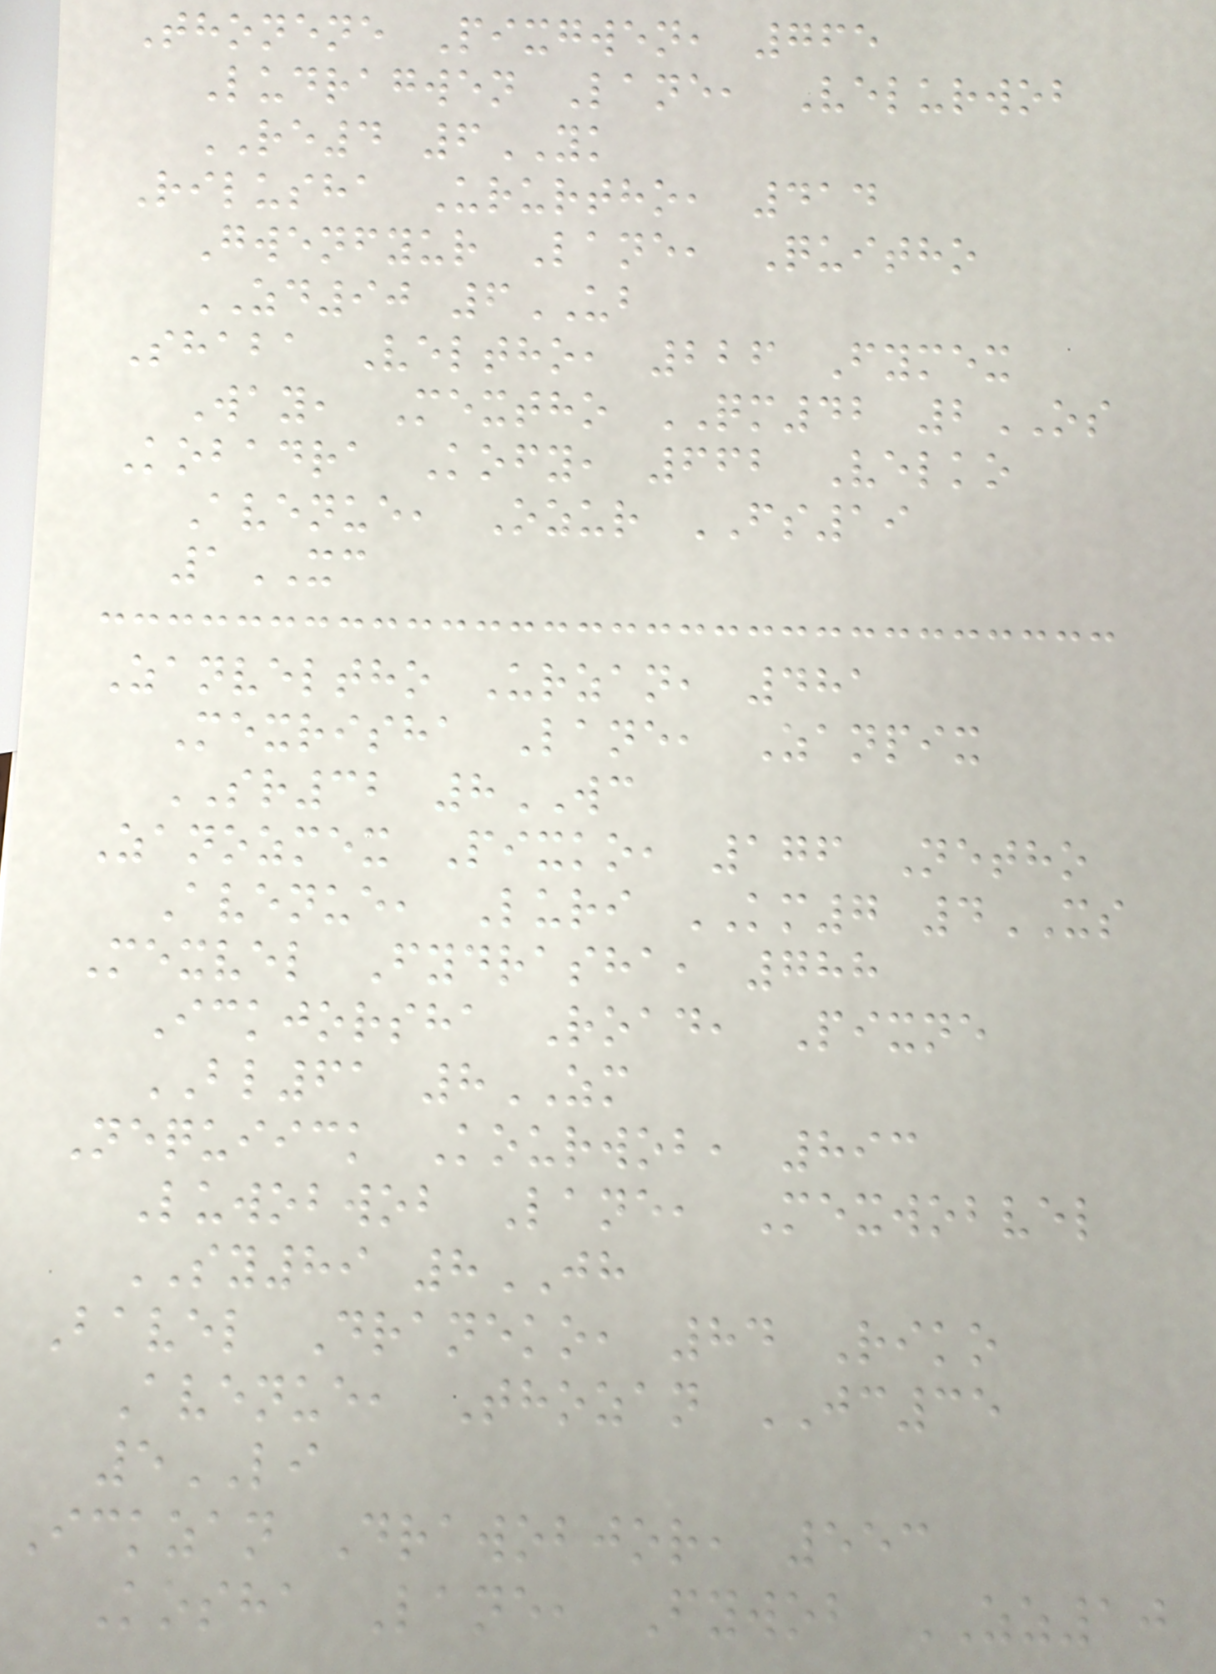Thonene Pixgwen, 765
Ludragwen Lane, Velurwob
RE4 6YK
Rilusha Ururtho, 414
Gwenfyur Lane, Quitho
ZD90 6UB
Shaba Veltho, 226 Fymex
Way, Mextho QM42 2OS
Kobadra Kofy, 662 Velko
Avenue, Ozur FS19
1XC
Zanveltho Urzan, 481
Mexrisha Lane, Zanpix
SR32 8WC
Zanozmex Pixko, 176 Netho
Avenue, Luri KM7 4XS
Mexvel Fydrasha, 788
Ickjorsha Road, Pixne
BL61 8ZM
Nequiick Kourwob, 893
Luwobwob Lane, Mexwobvel
SY89 8JH
Bavel Draneko, 84 Riko
Avenue, Thozan JC35
5LI
Ickzan Drawobjor, 553
Kosha Lane, Fywob ZZ10
